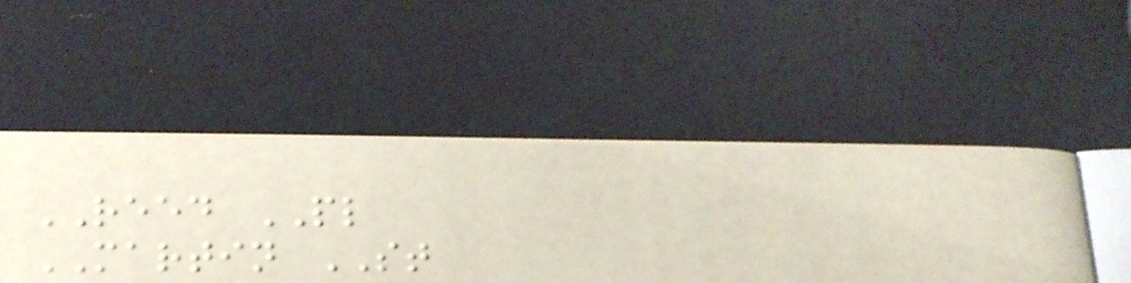REED PL
MARTIN ST
